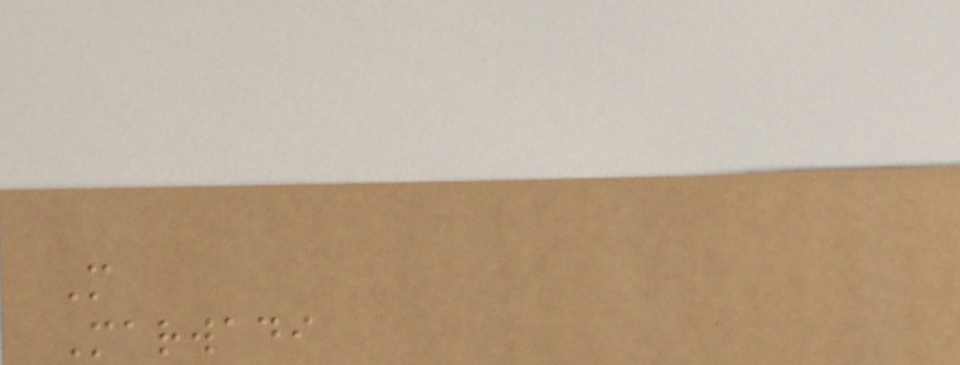M
Marwadi
